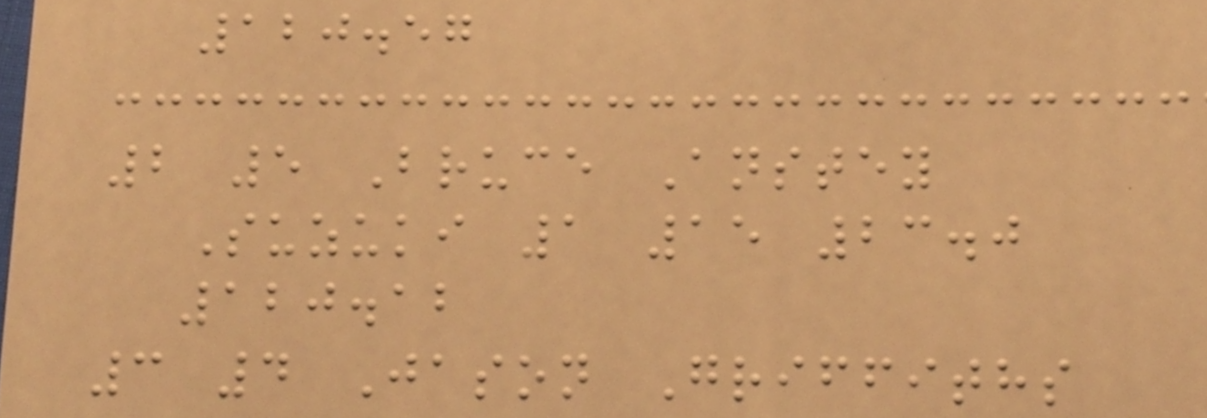120.57
2 5 Bruce Anstey
Suzuki 1 15 23.0
120.12
3 4 Jason Griffiths
